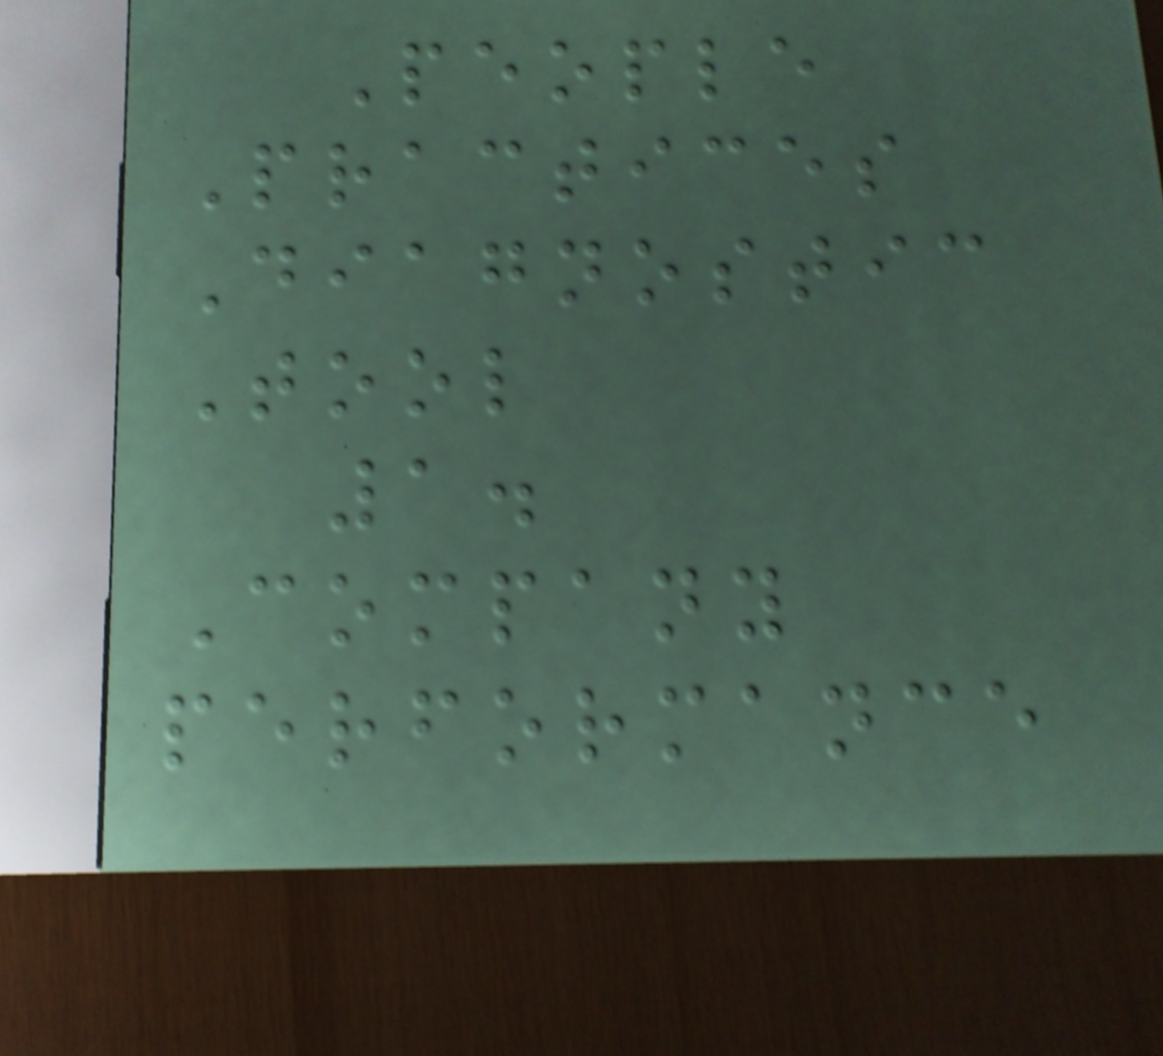People
Practices
Diagnostic
Tool
1.
Company
performance
